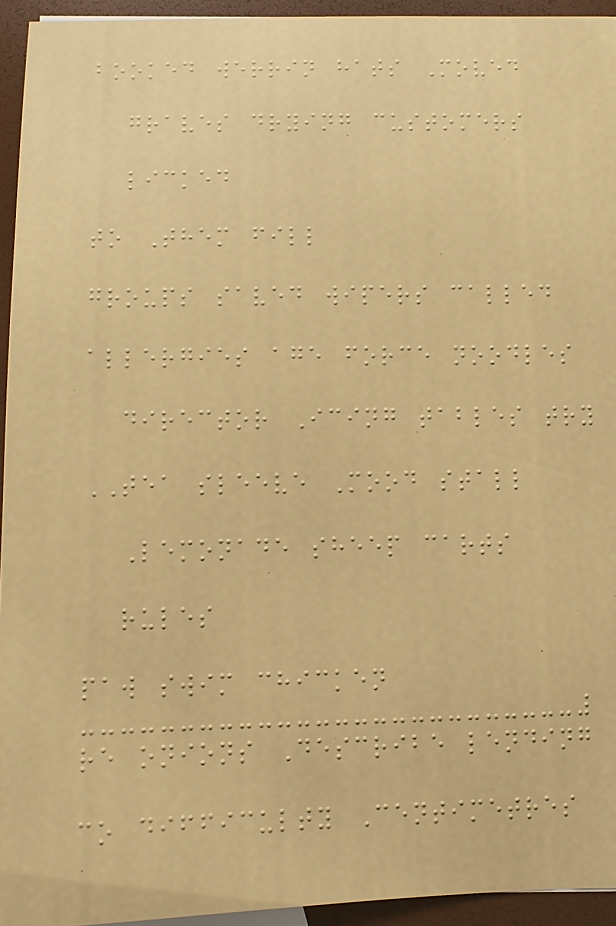booked werrin hats Moved
graves drying customers
licked
to Them fill
groups saved wipers called
allergies age force noodles
director Icing tables try
TEA sleeve Mood stall
Lemonade sheep carts
rules
paw swim chicken
re onions Describe lending
co difficulty Centimetres
